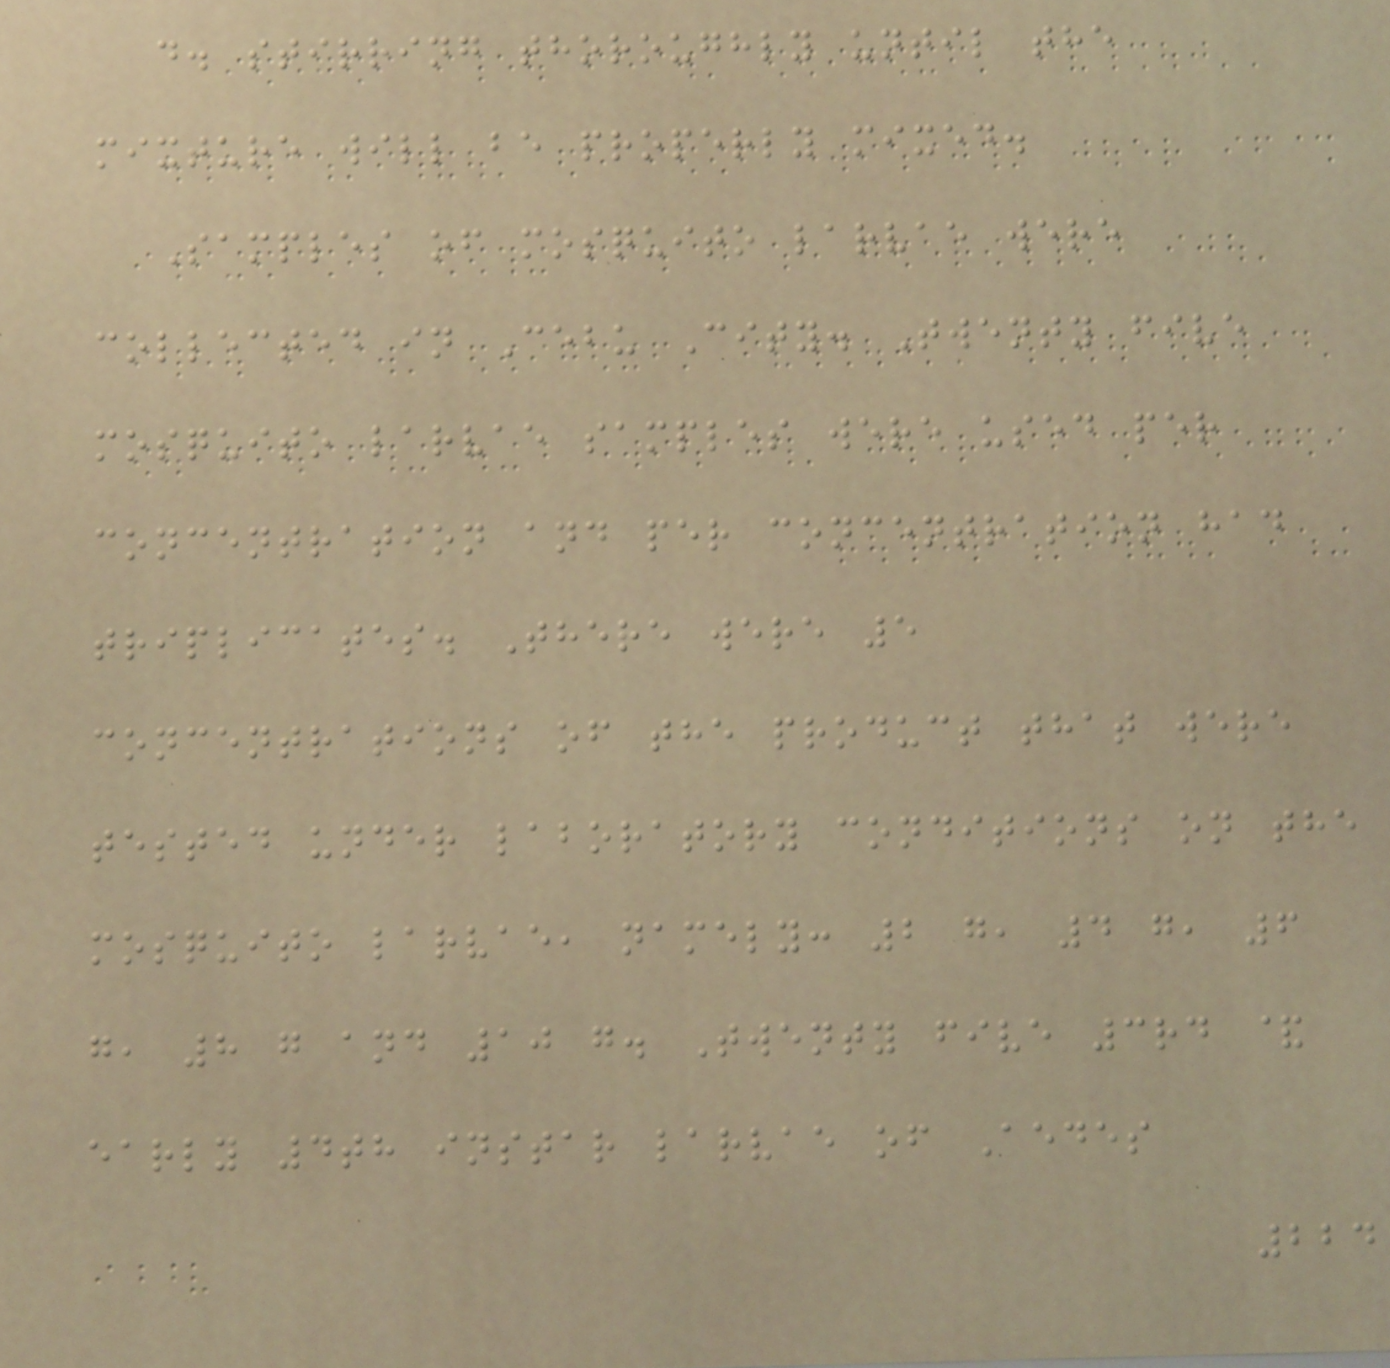d. stirring thoroughly until the
mixture will be properly mixed.
Samples of mosquito larvae were
collected in Cebu City. Twenty five
mosquito larvae samples were used per
concentration and per concentration had
triplicates. There were 5
concentrations of the product that were
tested under laboratory conditions on the
mosquito larvae, namely: 2 g, 4 g, 6
g, 8 g and 10 g. Twenty five 3rd &
early 4th instar larvae of Aedes
224
